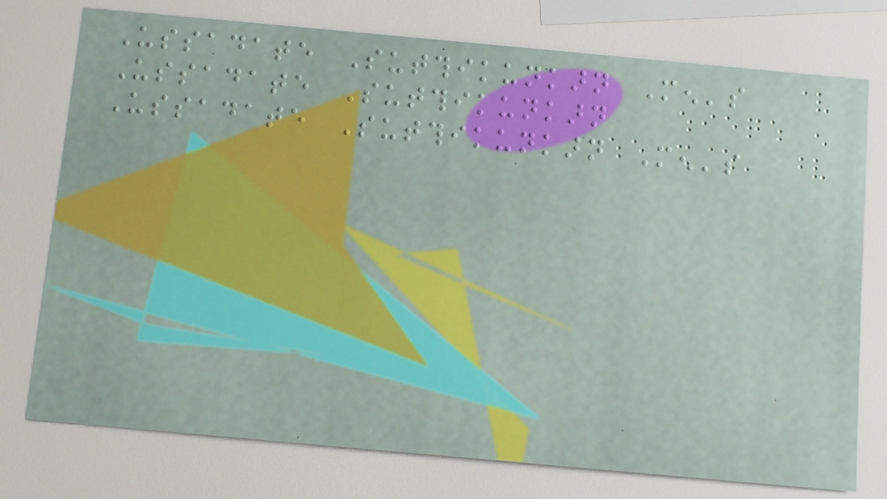Ussadate Sutthikunkarn Men's
Ussadate Sutthikunkarn
Ussadate Sutthikunkarn Men's
